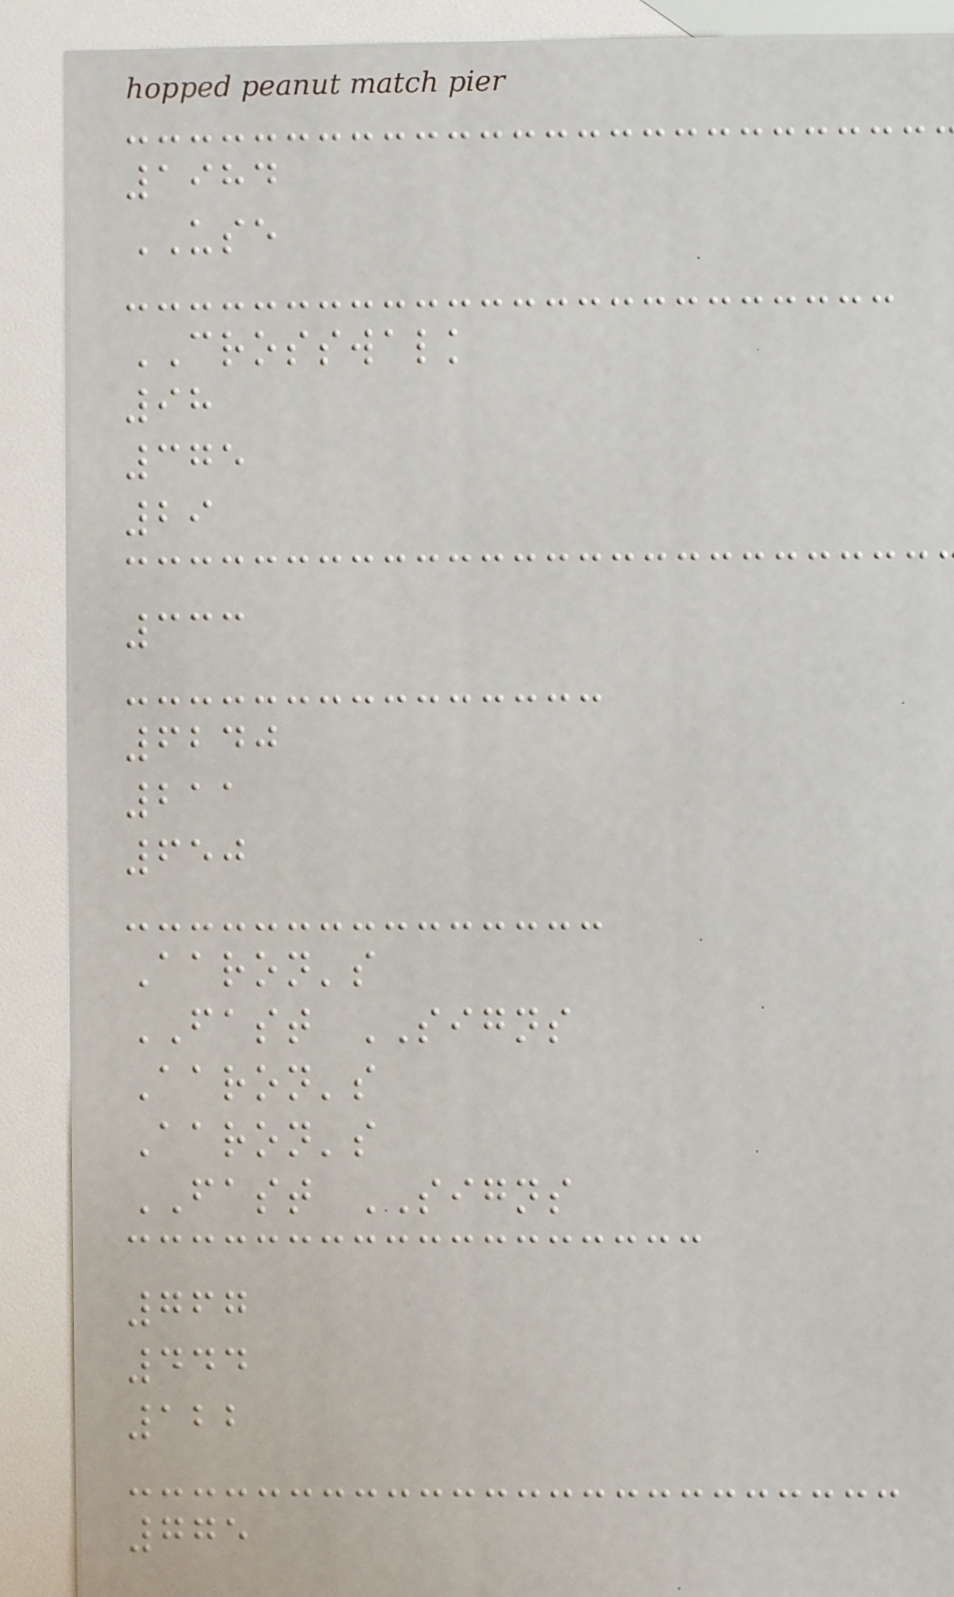1984
USE
CROSSWALK
98
375
29
333
6240
211
650
Aaron's
FAST SIGNS
Aaron's
Aaron's
FAST SIGNS
767
444
122
775
